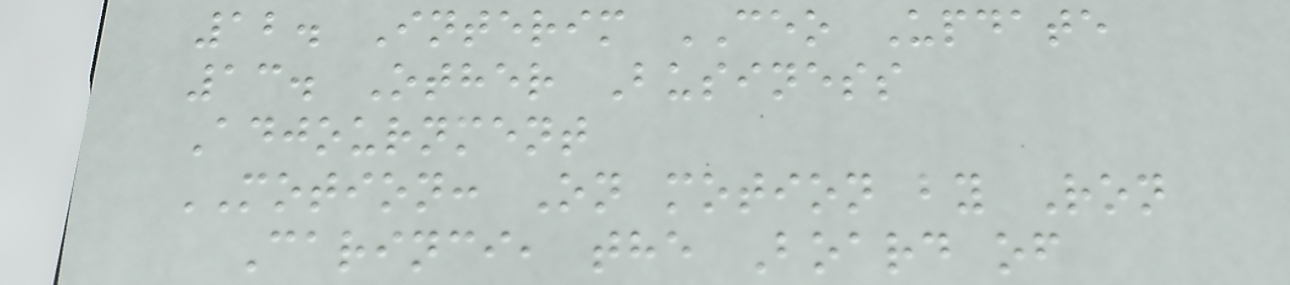12. Interim CEO Update
13. Other Business
Adjournment
MOTION: On motion by Ron
Carinci, the Board of
